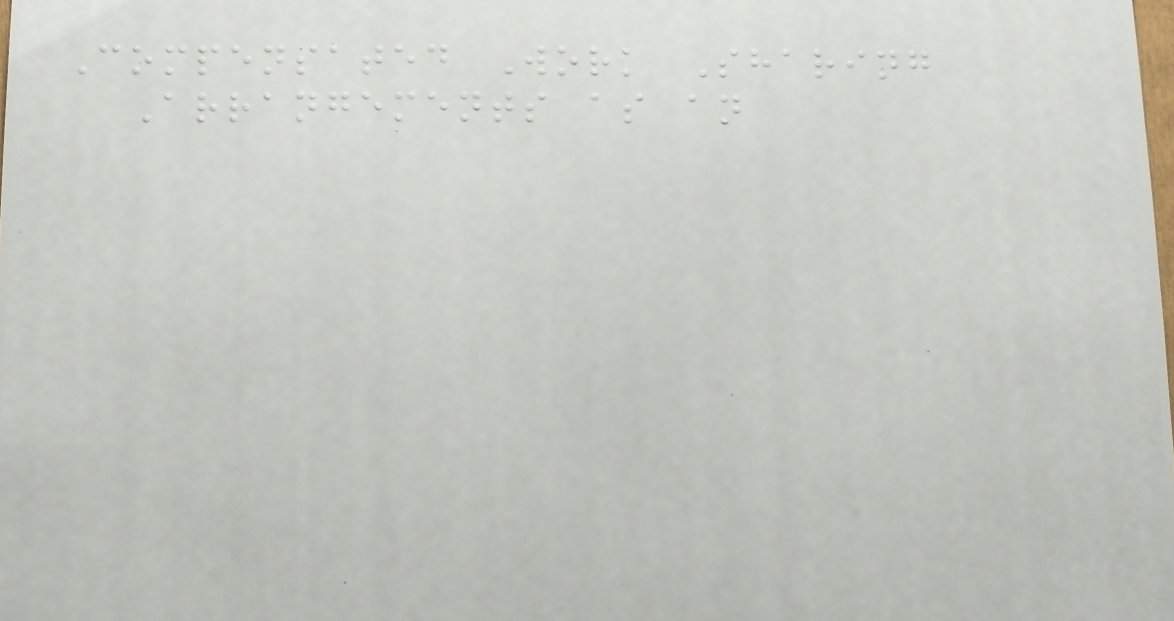Compensated Work Sharing
Arrangements as an
